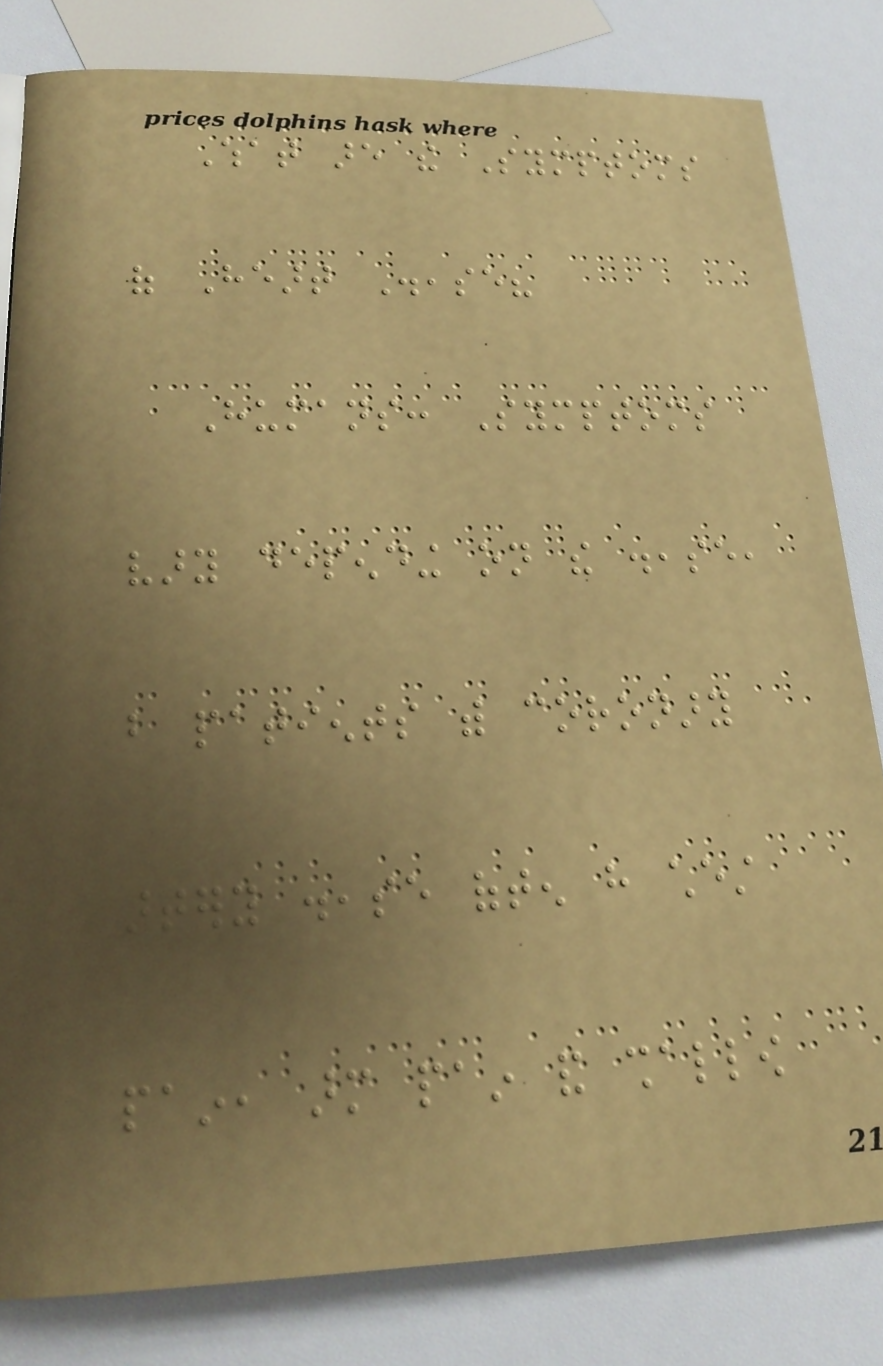What are the Symptoms
of Heart Disease?
Humans: Symptoms
vary depending on the disease,
but patients with coronary
artery disease often have chest
pain, arm pain and shallow
